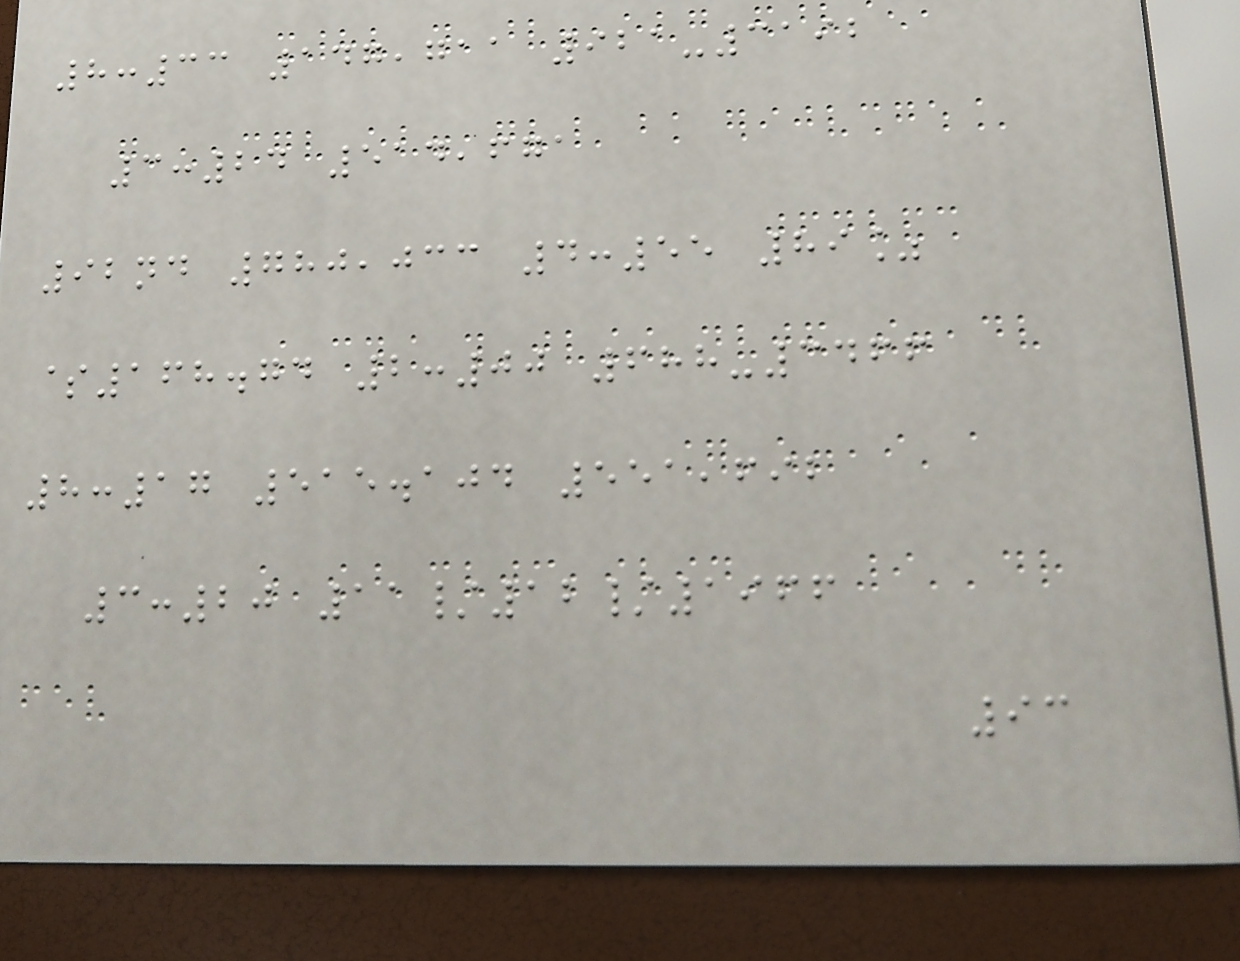8:33 147,711 921-3192
3:24 514,671
92nd 780,033 4:55 89%
$168.74 2:00 688-3466
8:17 515.104 551,692
3:20 11/12/1966
93
